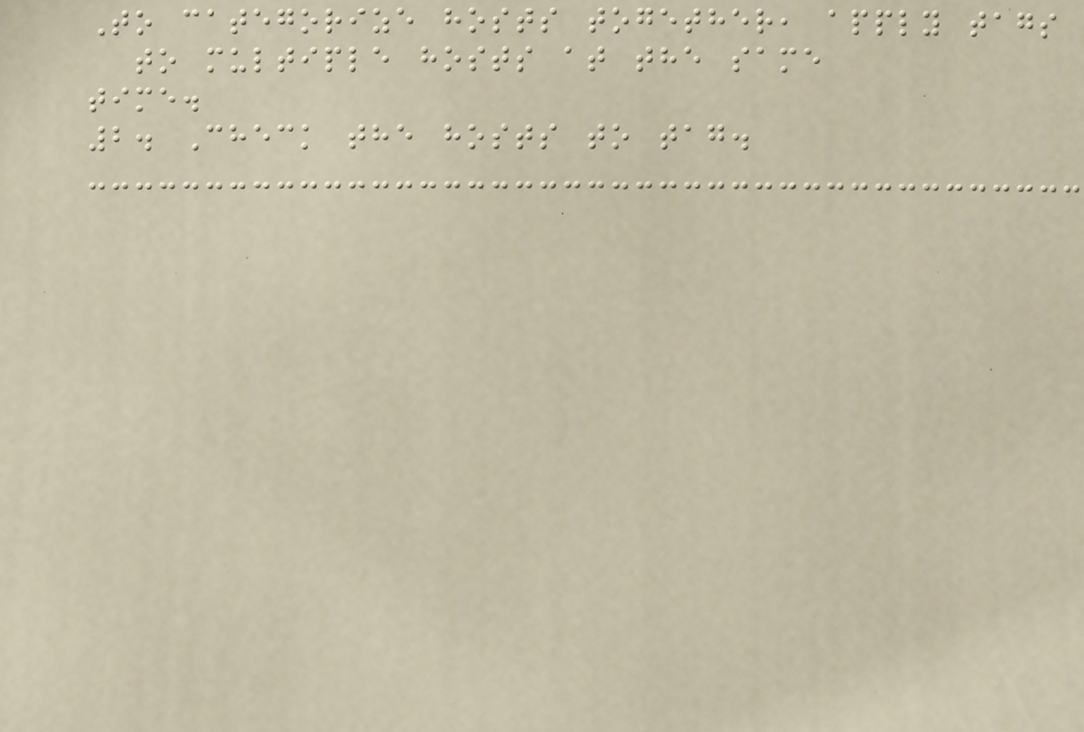To categorize hosts together, apply tags
to multiple hosts at the same
time.
2. Check the hosts to tag.
